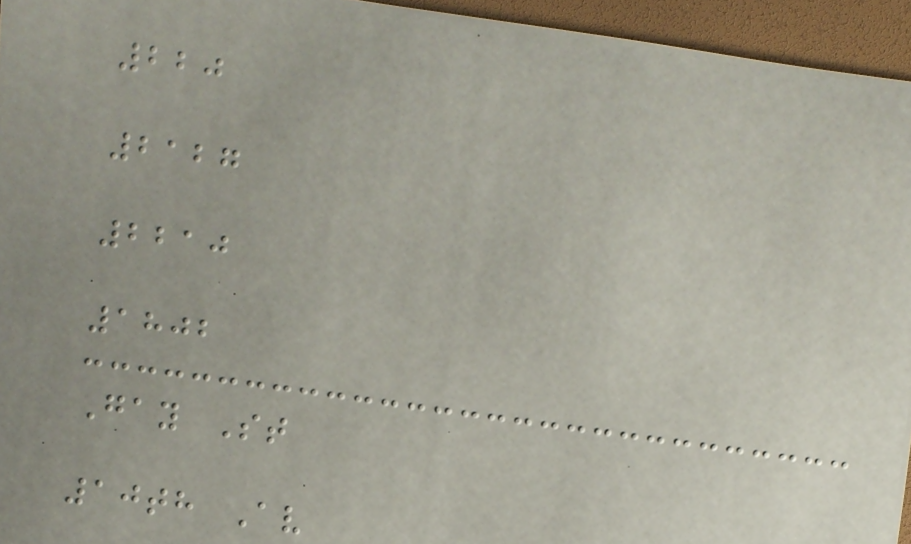220
2127
2210
1802
Gay St
10th Av
